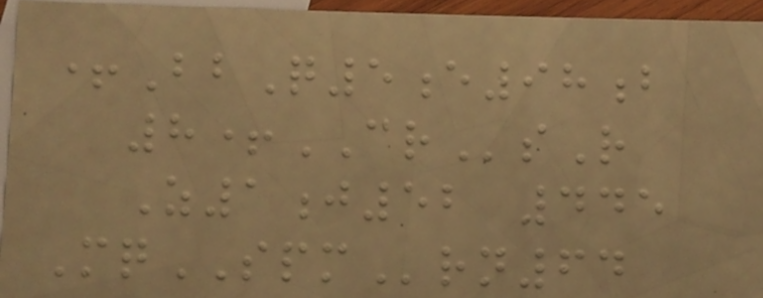+BbQ5e98b
8+CRsR
Z1j52 445
MqSPMrn64
